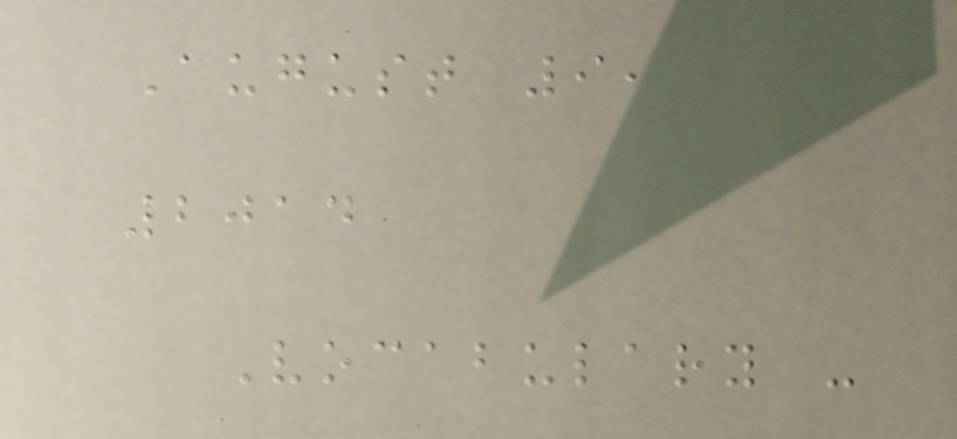August 9,
2014
Vocabulary -
